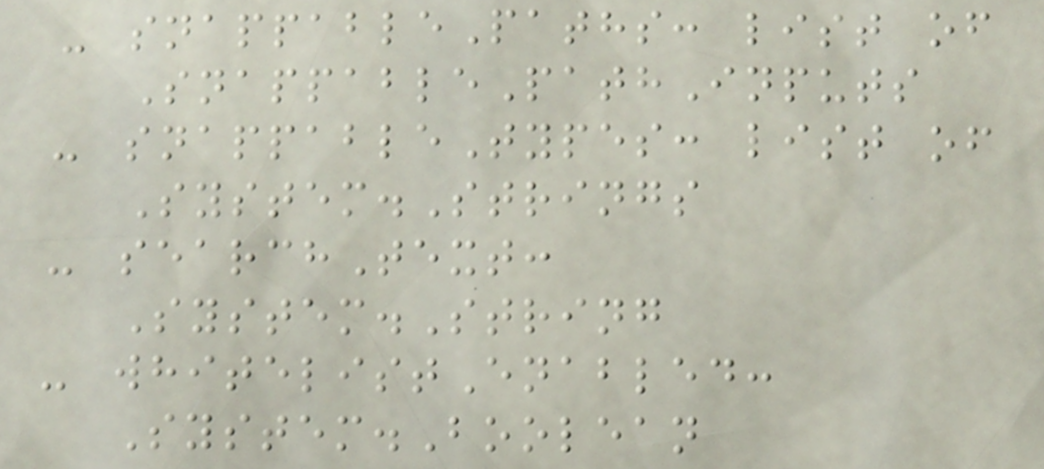- snappablePaths: list of
SnappablePathInputs
- snappableTypes: list of
System.Strings
- searchText:
System.String
- whitelistEnabled:
System.Boolean
